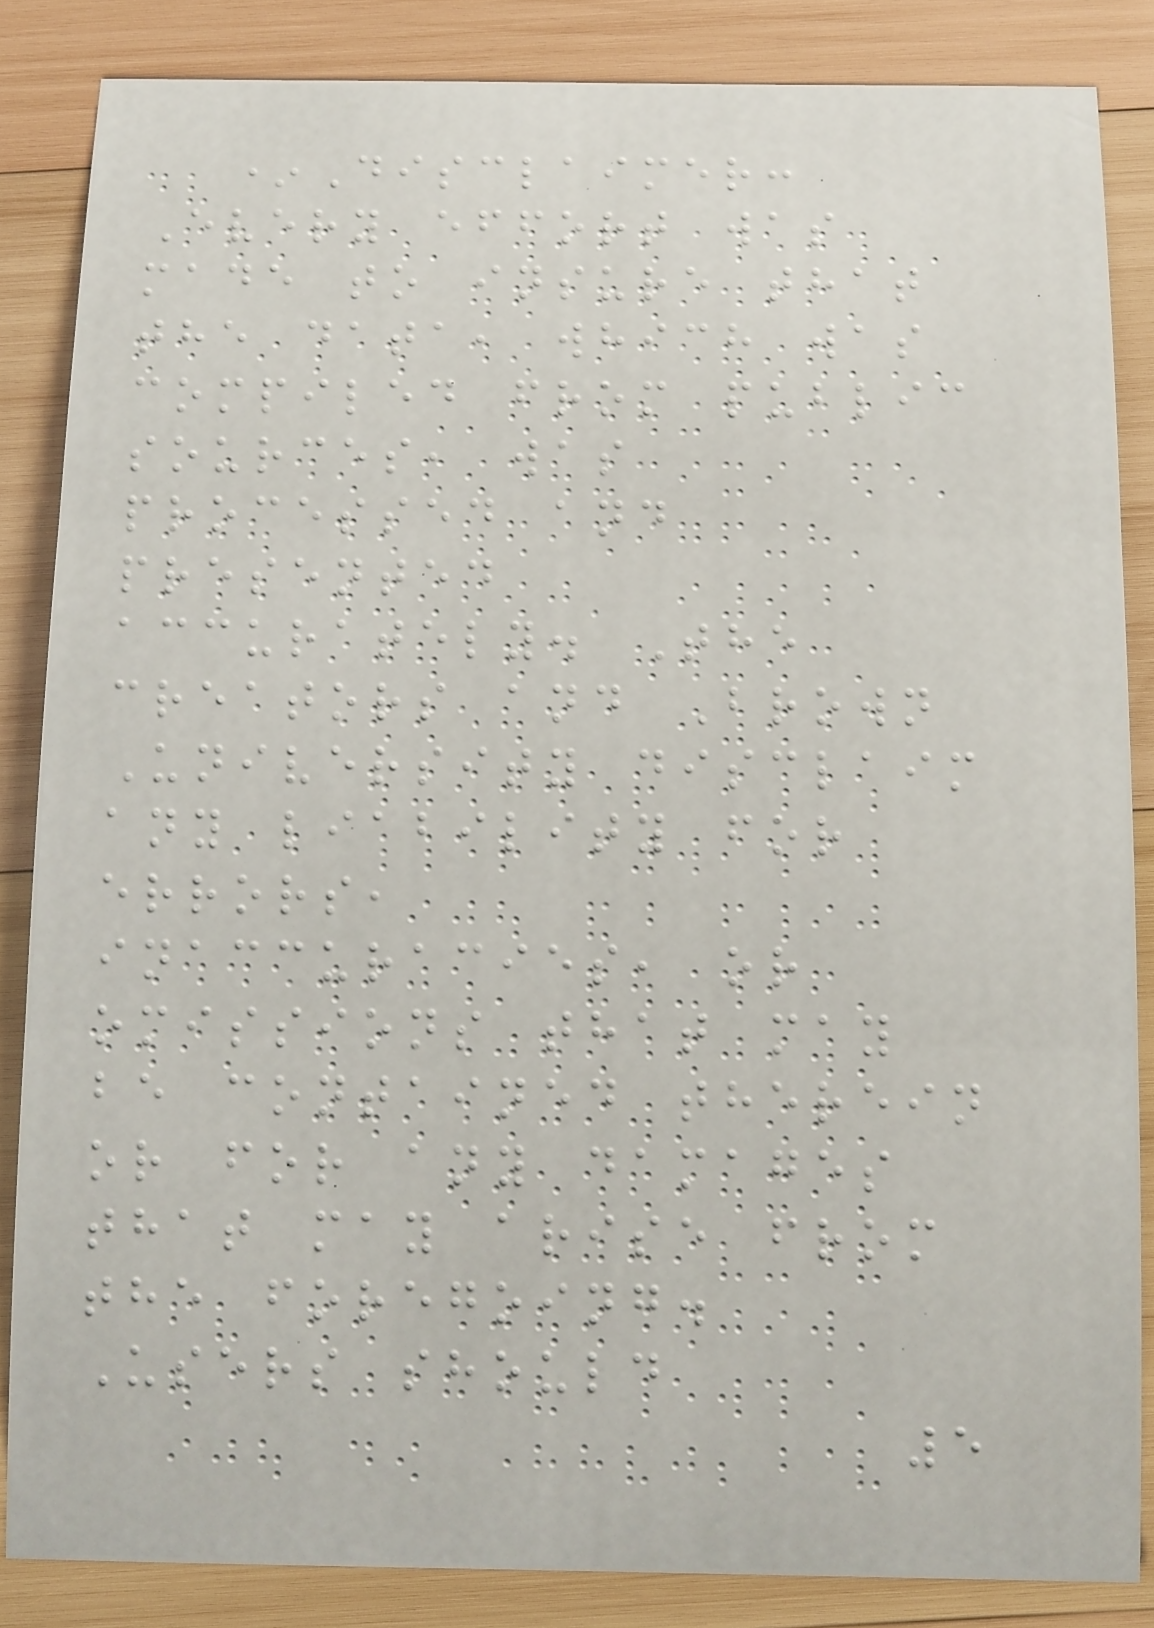*Disclaimer:
Every effort was
made to insure that
the data, which was
compiled from public
sources, was
processed and
presented
accurately. The
creators and Brown
University disclaim
any liability for
errors,
inaccuracies, or
omissions that may
be contained therein
or for any damages
that may arise from
the foregoing.
Users should
5
